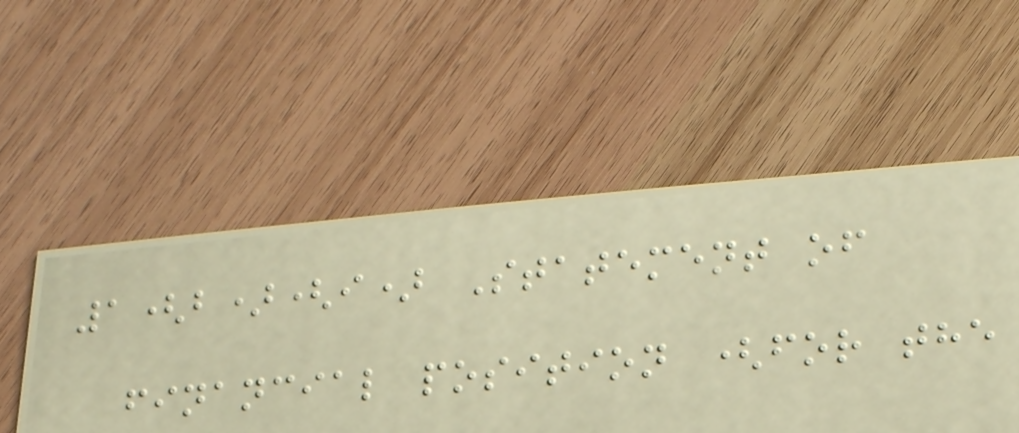1(b)(i) Statement of
financial position (for the
